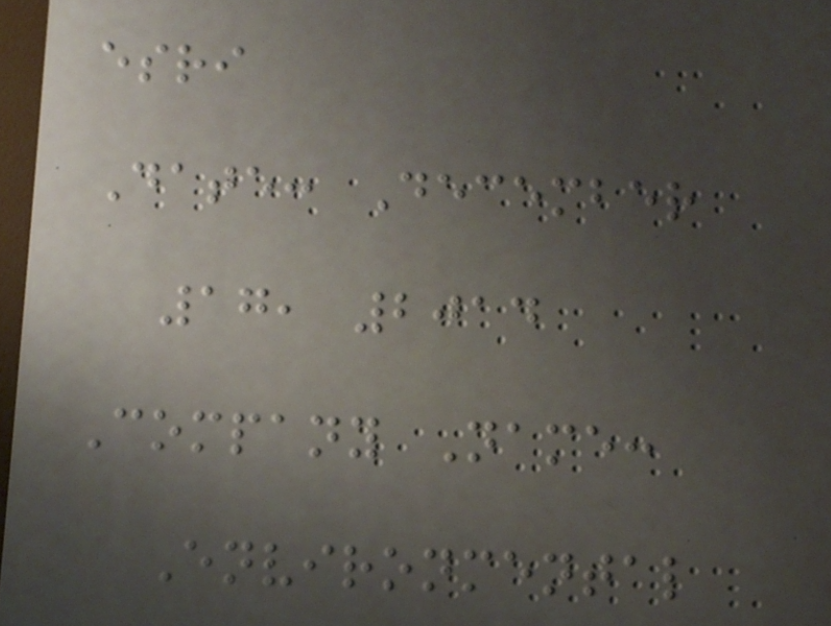esri
Date: December
17, 2014
Company Name:
Environmental
